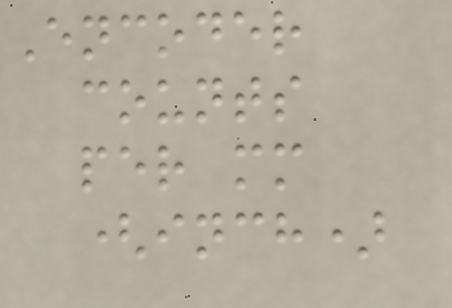Encoder
counts
per mm
(inch)
